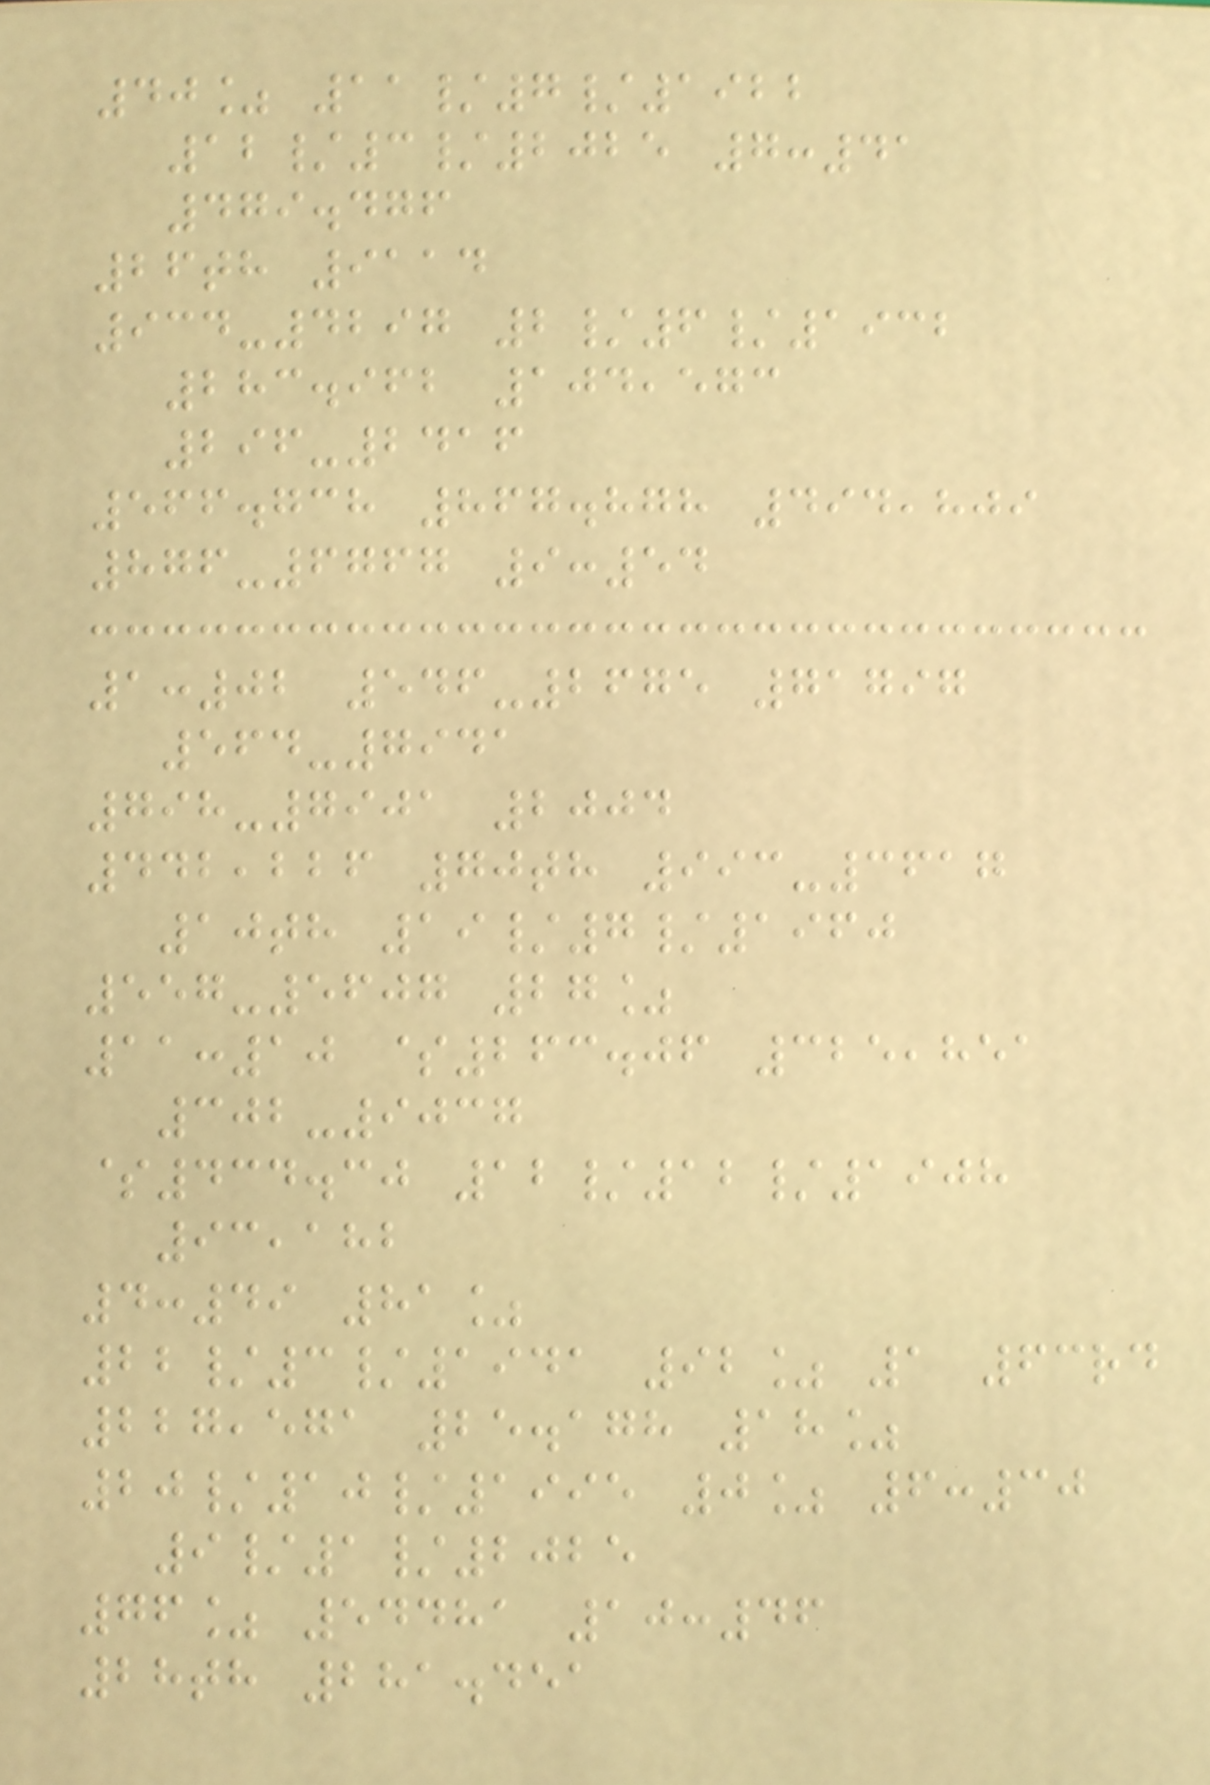40% 11/7/1922
12/3/2025 7:41
479.476
26th 9114
934-4297 2/6/1932
283.962 104,573
296-2416
566.738 867.878 494,809
876-6767 9:54
1:02 546-2675 71797
564-7941
798-7901 2004
442,226 70th 993-3617
10th 19/7/1960
557-5607 27%
11:10 $263.06 325,851
302-9037
$434.30 12/12/1908
93,182
4:49 81%
22/3/1941 92% 1 63rd
227,571 25.178 18%
20/10/1995 0% 6:30
9/1/2025
76% 54481 10:46
28th 281.451
